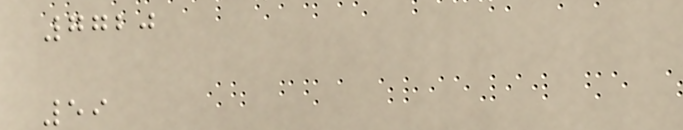7720
59
